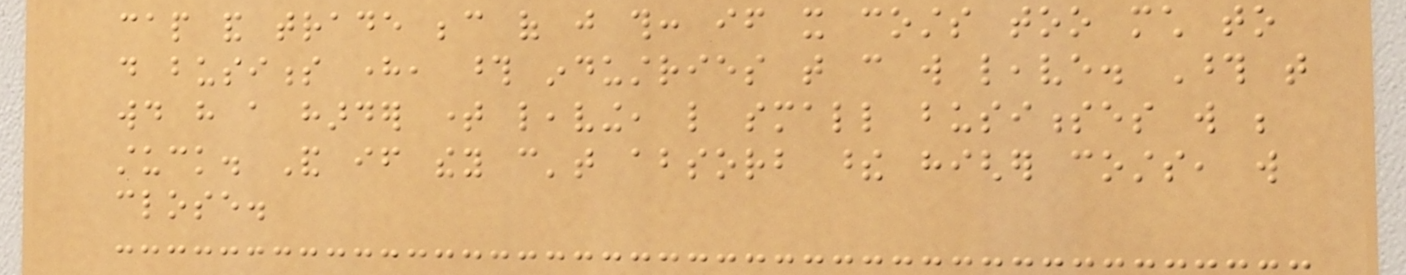cap and trade because of just this: if it costs too much to
do business here, those industries that can will leave. Those that
would have a harder time leaving, like small businesses will be
stuck. And if they can't absorb these higher costs, will
close.
